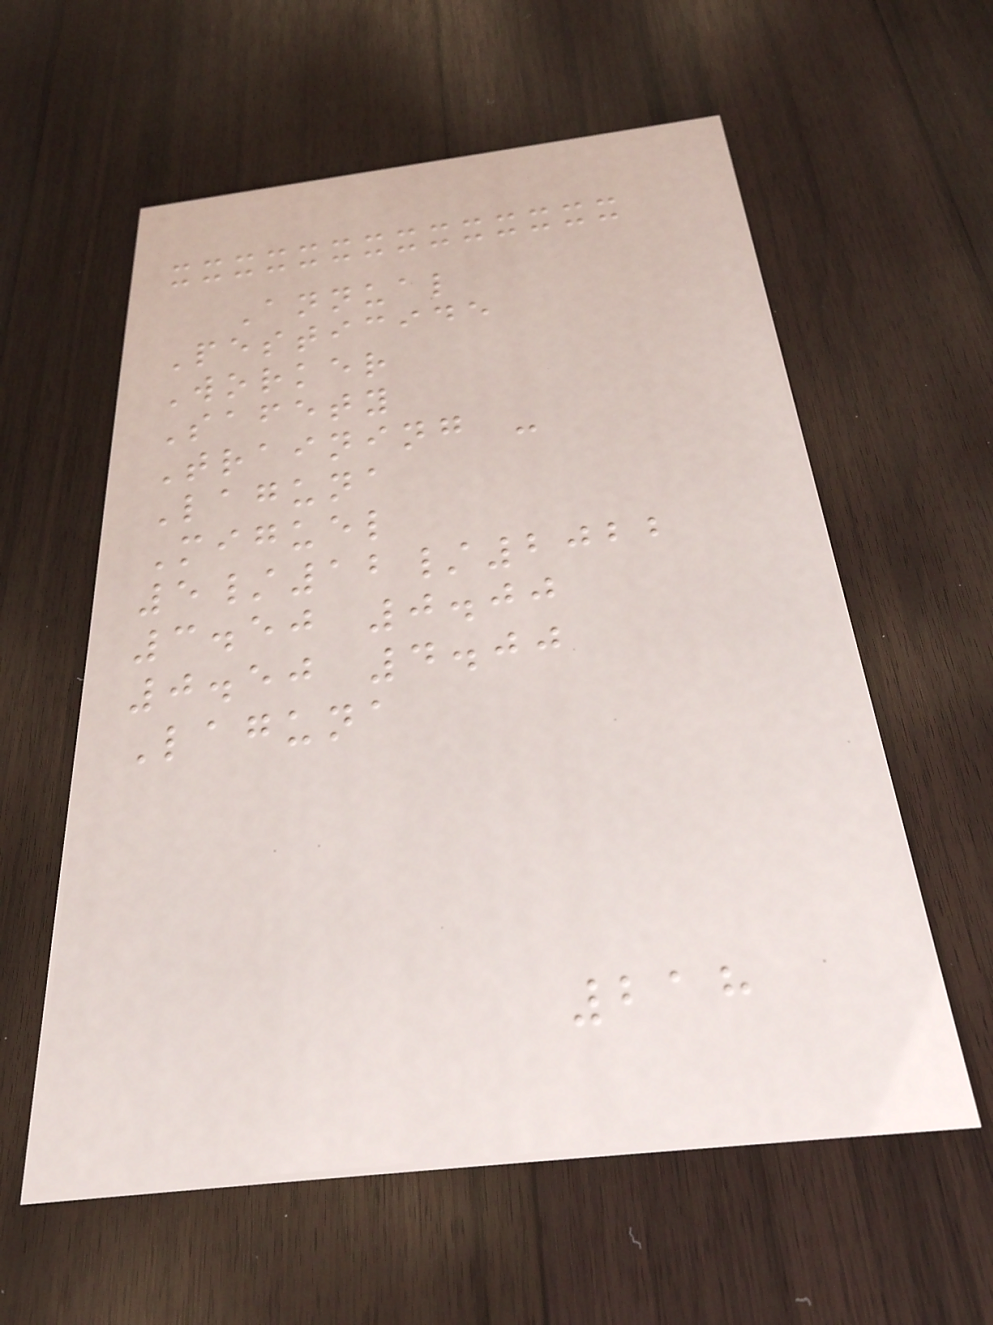Annual
Pesticide
Worker
Safety
Training -
Laguna
Miguel
5/12/2022
3.50 0.00
0.50 4.00
Laguna
218
